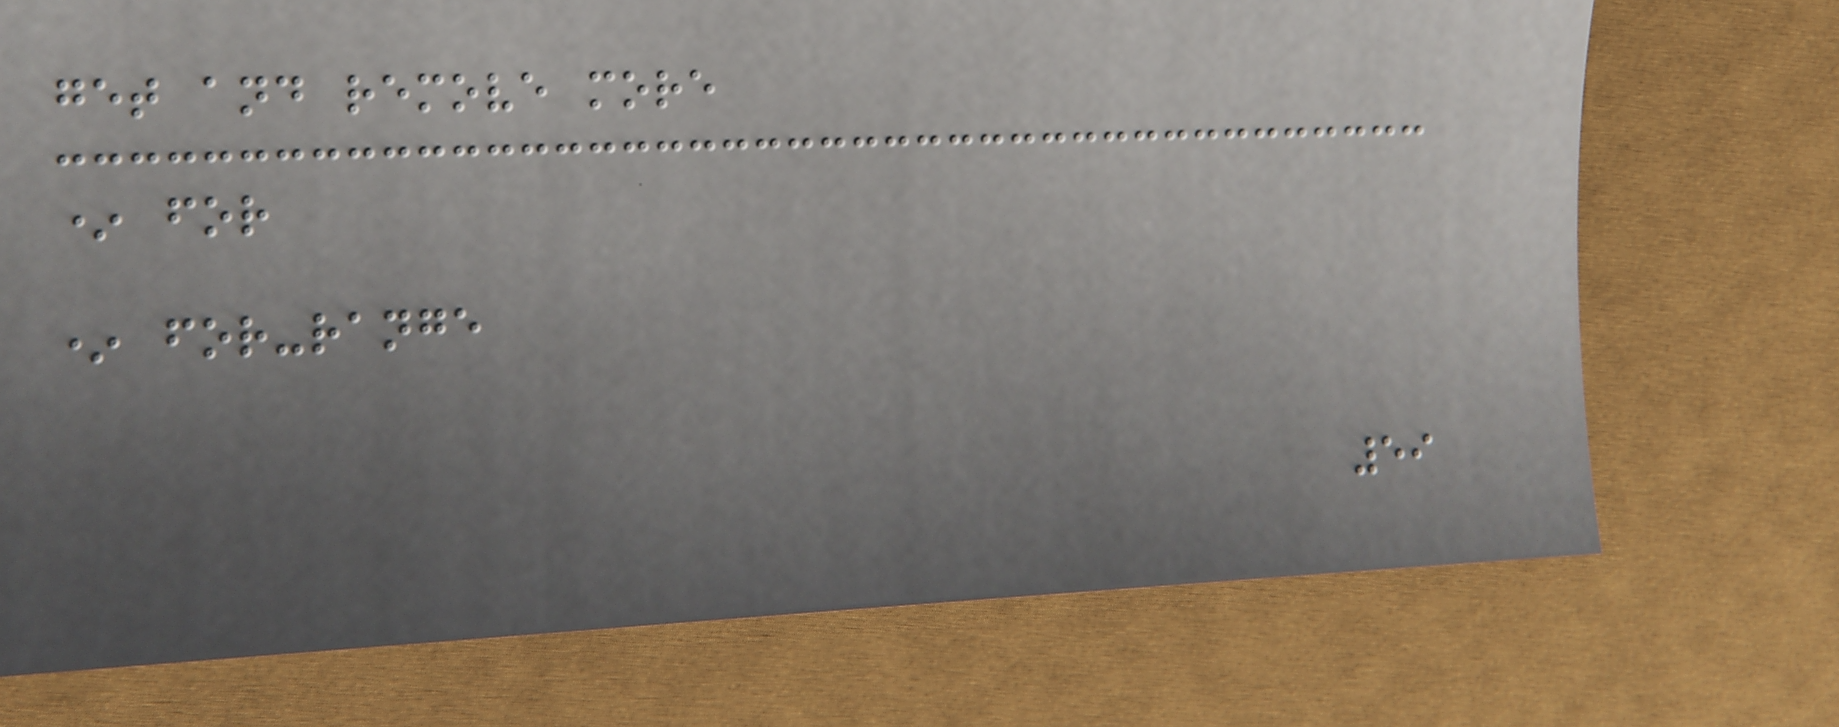get and remove more
* for
* for-range
59
